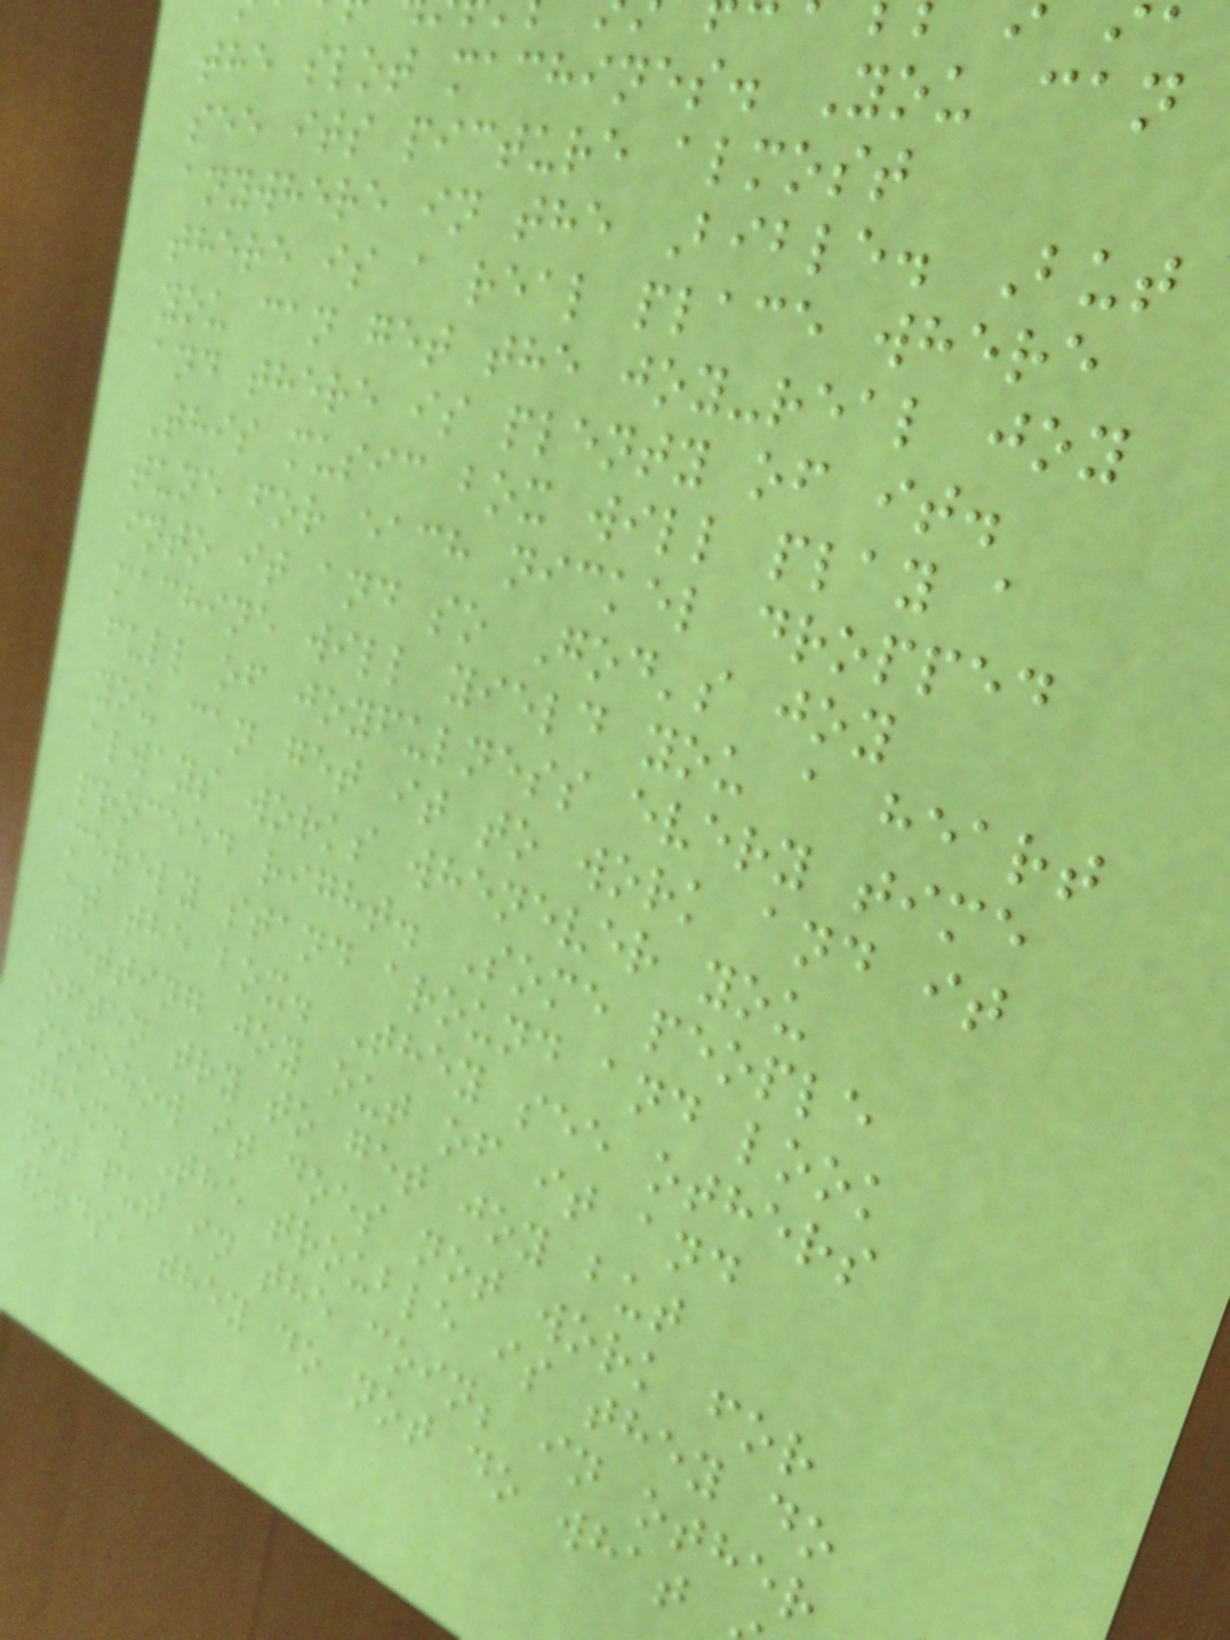the slot machines. You can
see its picture almost
anywhere in the Bible. But
there is a real place where
you can get the joy-real joy
and there is plenty of it.
This music box will play a
tune for each nickel dropped
into it and so God's joy
machine will yield you a heart
full of joyfulness every time
you can get it to work and it
always works whenever you
proceed right. Some people
merely stand around and look
at the box. They see others
getting joy out of it and
often try to get joy but
somehow it does not work for
them. The trouble is they do
not put in the coin; in other
words, they do not do what
